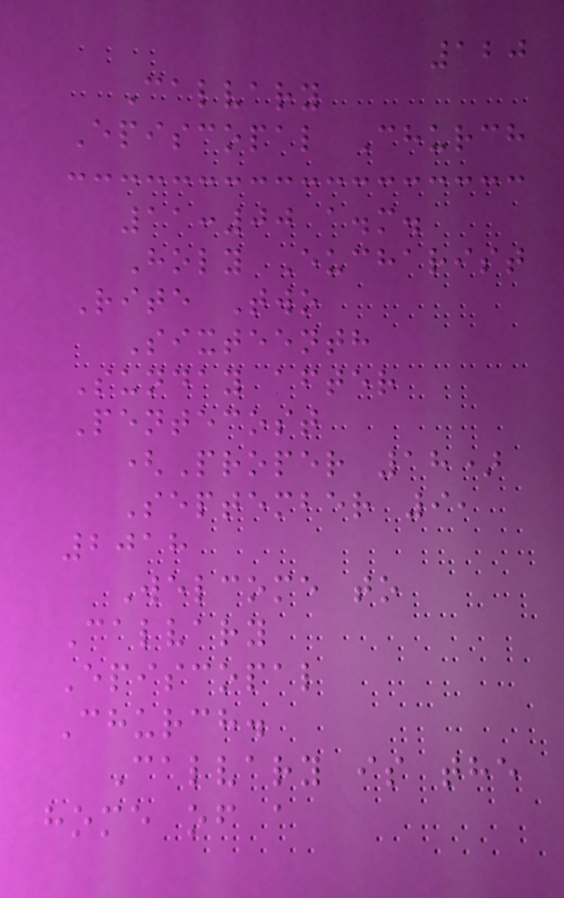120
Calvary
Episcopal Church
11:00 a.m.
Holy Eucharist
Rite Two
Sixteenth
Sunday after
Pentecost
(Proper 18)
September 9,
2018
Welcome to
Calvary
Episcopal
Church.
Calvary is the
home of a
